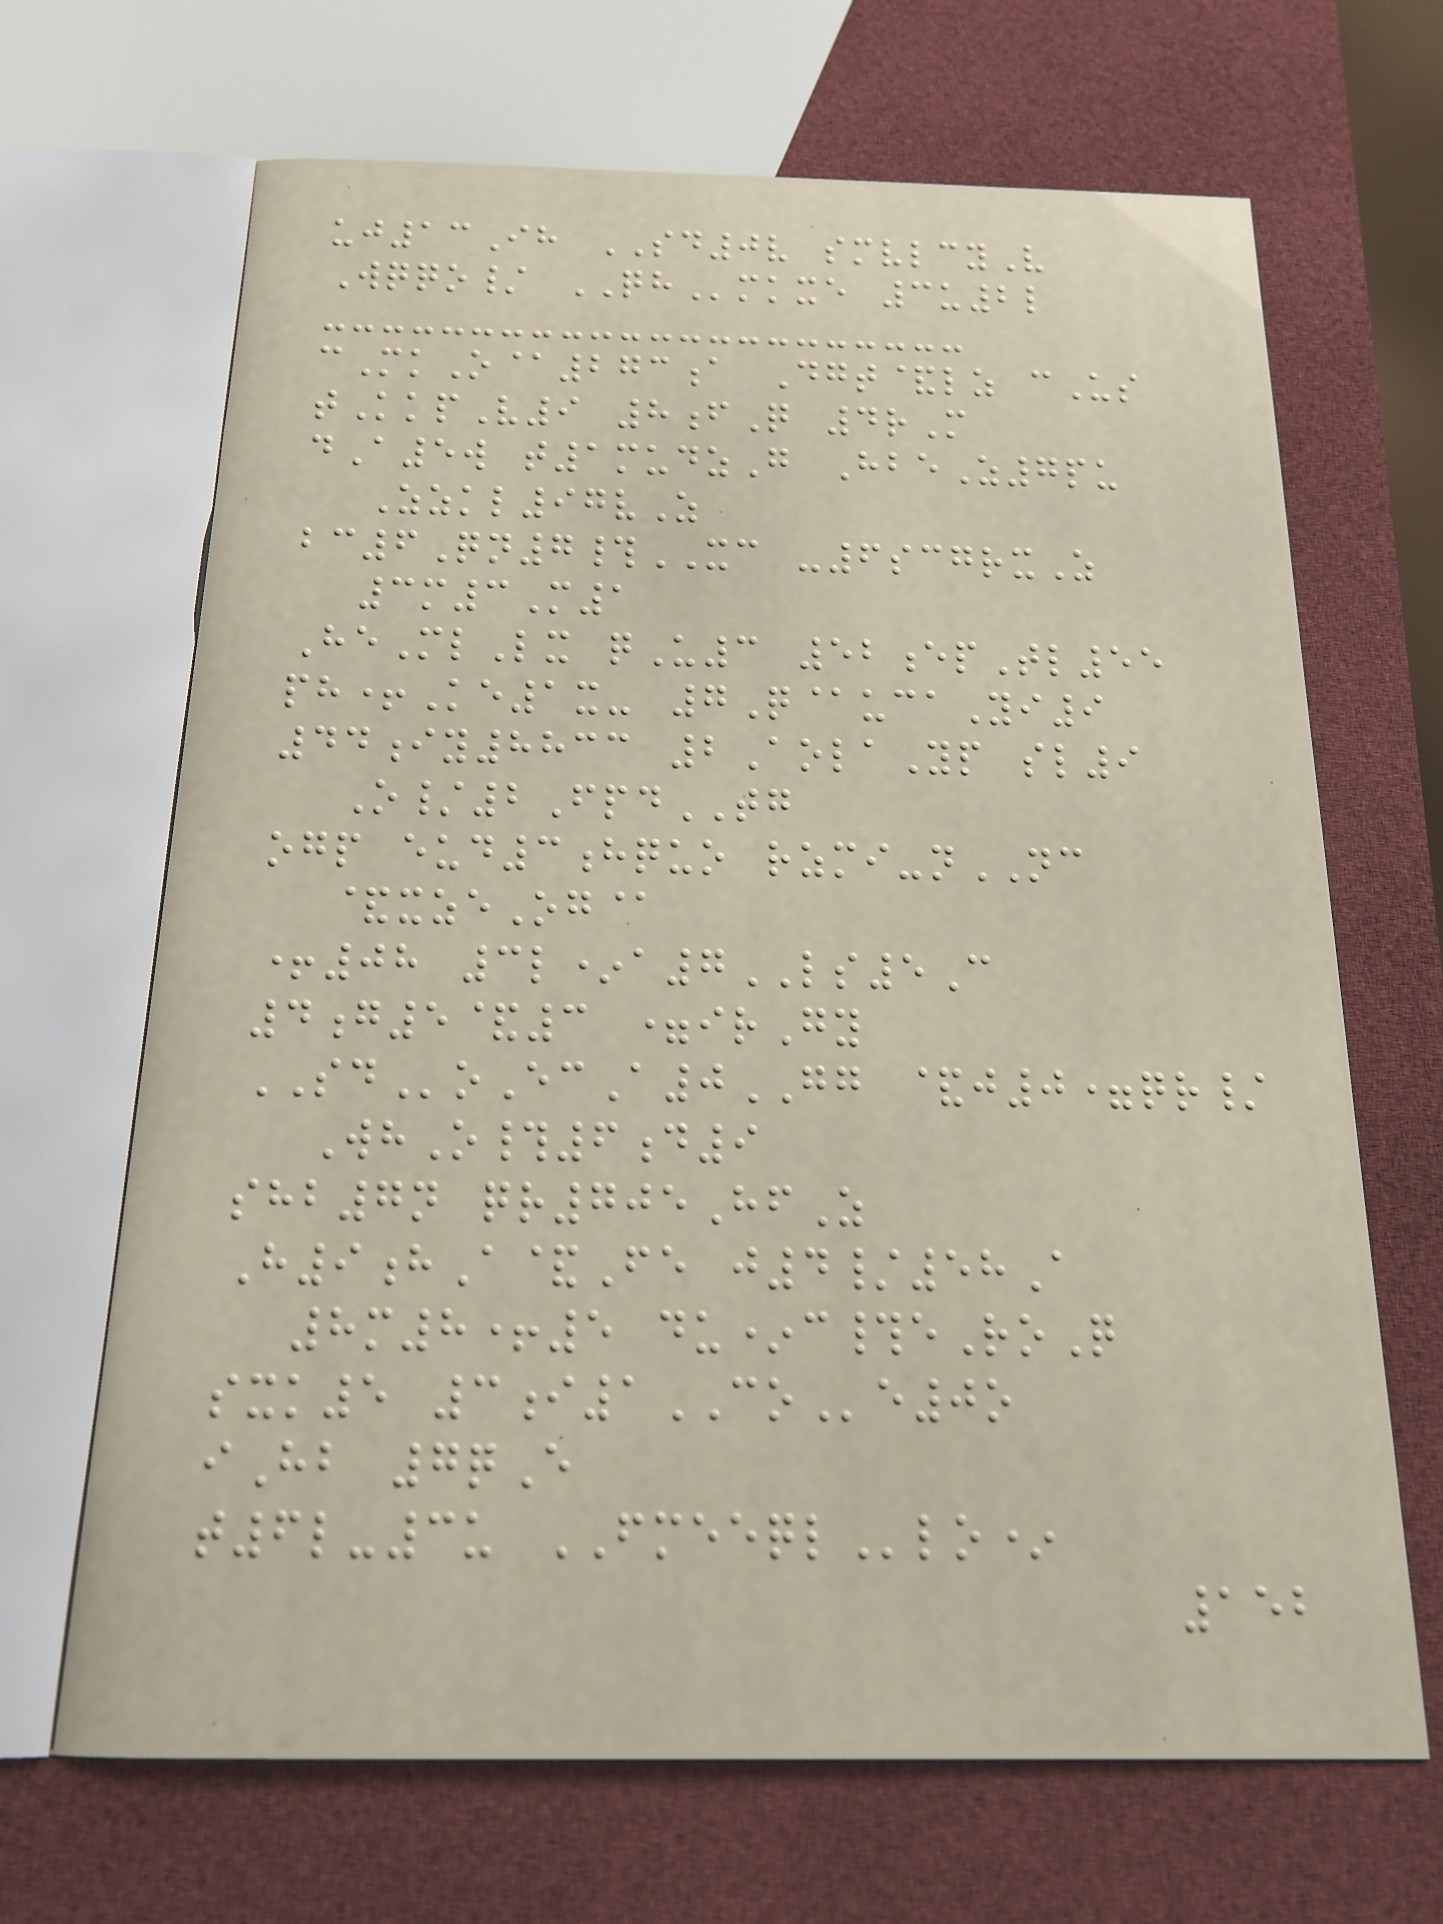uj13Ih SD0v smvlcyV
Wqqo/ QHmkxe 3u2l
cMkO@273a Dgt&lz cUs
tKkpV9 8fQ 4rM
dA5w t1mudzG HbeZ7pu
Zzkl97vZ
bc6Qn7#XC -6scgrxZ
3m3M1
HeMlLx qU3 52epTl55
ph+Ke1x- 7Q@ucaYi9
44iy8833 2AolaYp sl9
O/2FpdTG
ogp eud3hquo rzmi-nNC
&xzeOg@
+08 3l*a7LS5C
4g5&3 =irGy
SDoEcA0GG &j0=qr/
WhO#6d9
shb7n qr705HfZ
H9hA&Fe j4/58A
8m8+5 du*c#eRoQ
sxk5 3i1COe0o
iHb 7qE
t6l-3u FMEEQLlo*
152
